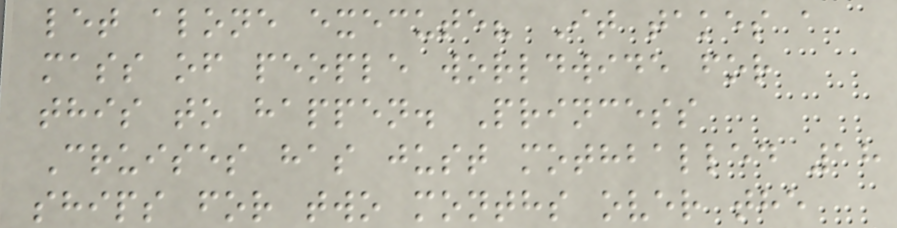let alone execute? It takes a
mass of people worldwide for
this to happen. Princess
Cruises has just mothballed 18
ships for two months over the
